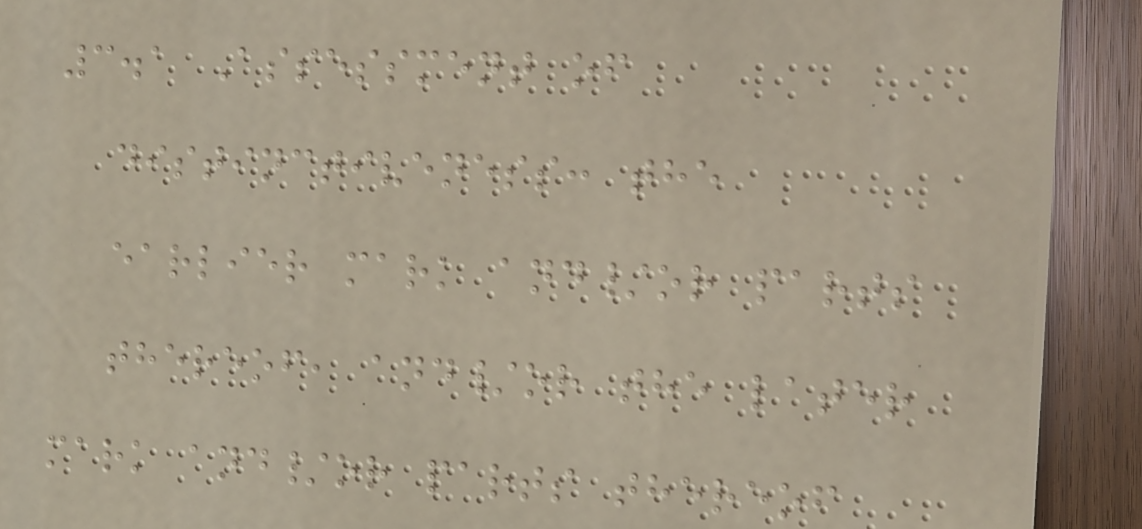3.1 Assessment of
distinctiveness: the
earlier mark and/or parts
thereof, and/or the later
mark and/or parts thereof
